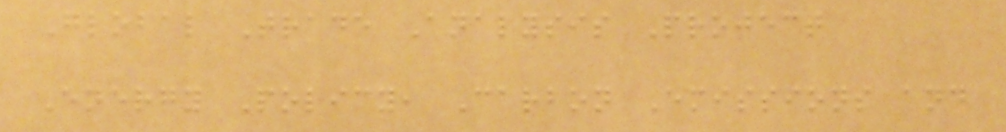Global Trade Analysis Project
Energy Policy, Carbon Emissions and
